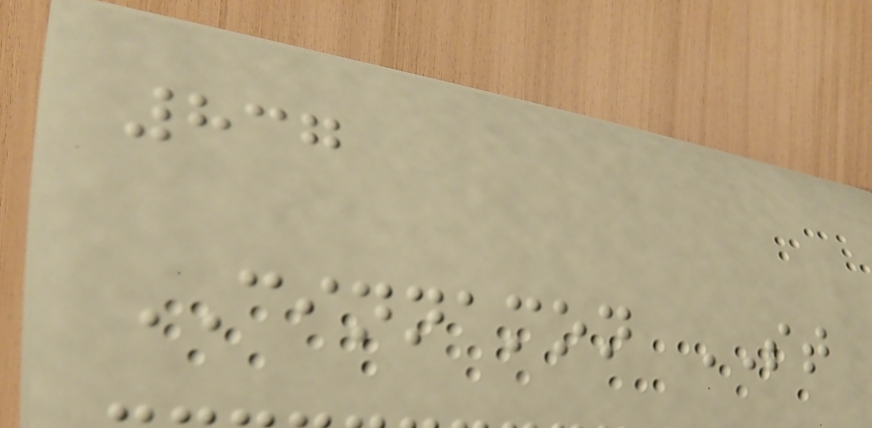837
CINNAMON ST
